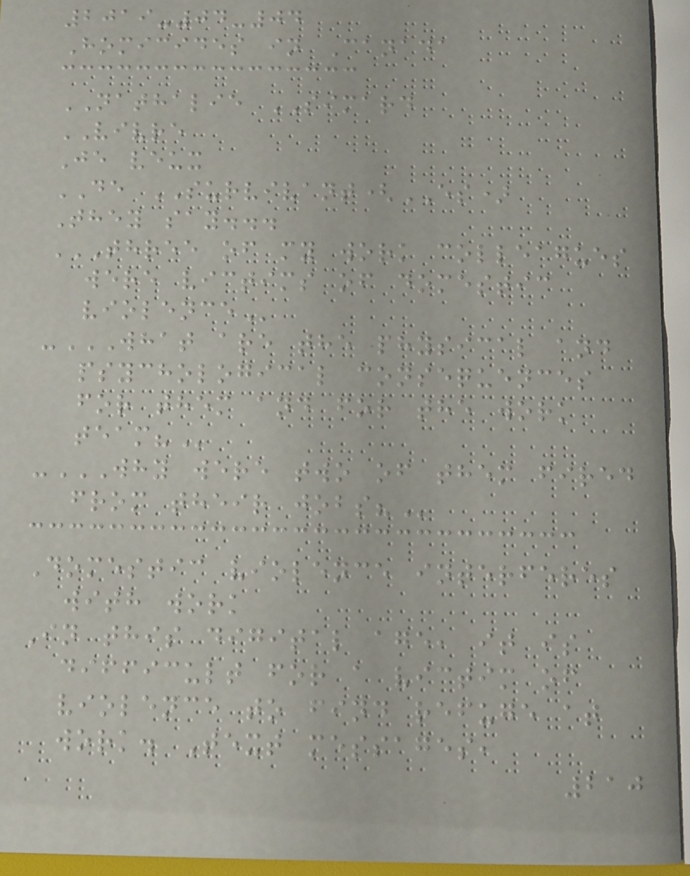2019-04-04
Homicides in Canada
NATHALIE SIMARD
VIVRE
Je veux
DE SURVIVANT(ES)
They say...
THREE OF MY WORK COLLEAGUES
WERE VICTIMS OF DOMESTIC
VIOLENCE
-WHAT ARE THE PHYSICAL AND
PSYCHOLOGICAL CONSEQUENCES
FOR THEM AND FOR THE WORK
TEAM?
-WHY WERE TWO OF THEM FIRED
FROM THEIR JOBS?
Domestic violence interferes
with work
In this digital age, it is
difficult for a victim of
violence to find refuge at
work. Text messages,
210
